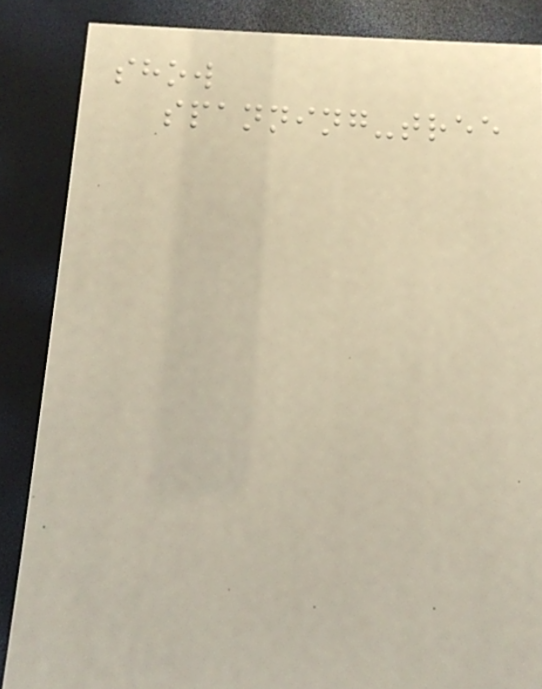show
spanning-tree
